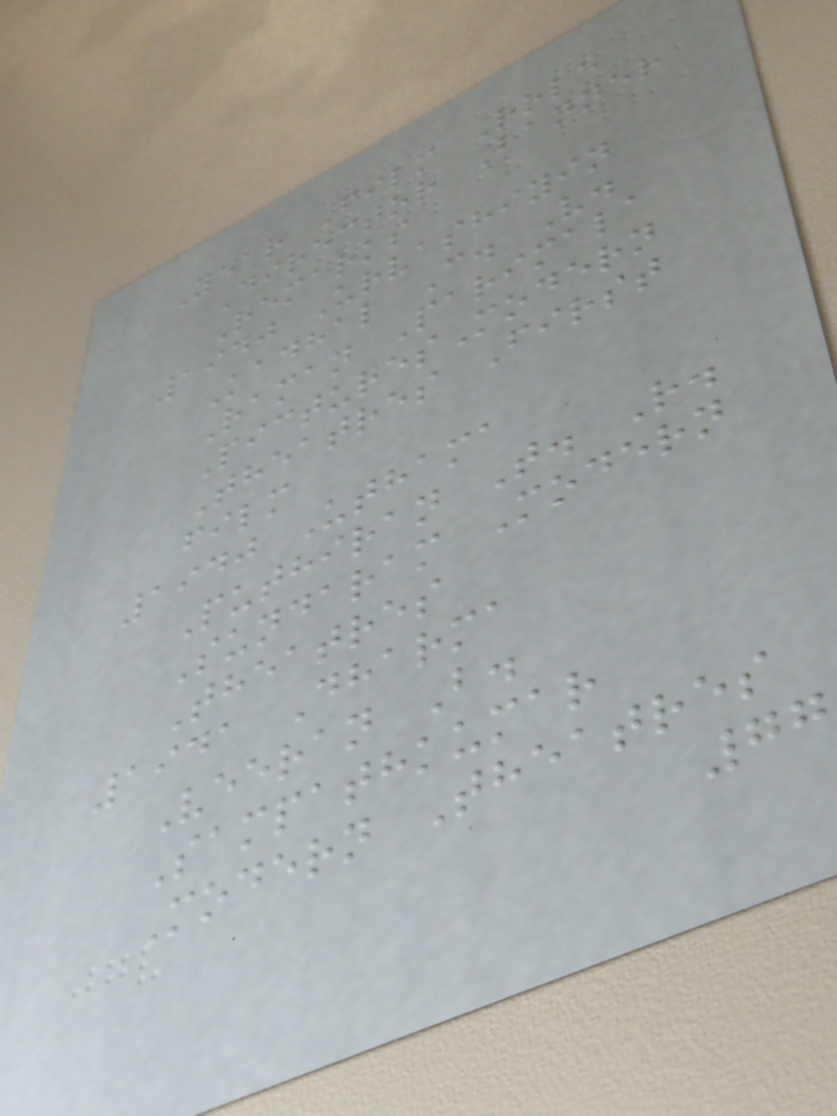Year Film Role
Director Banner
Remarks
1940 Urvashiyin
Kadhal C. V.
Raman Parimala
PicturesModern
Theatres First
film
1940 Uthama
Puthiran T. R.
Sundaram Modern
Theatres
1941 Dharma
Veeran B.
Sampathkumar
Modern Theatres
77
